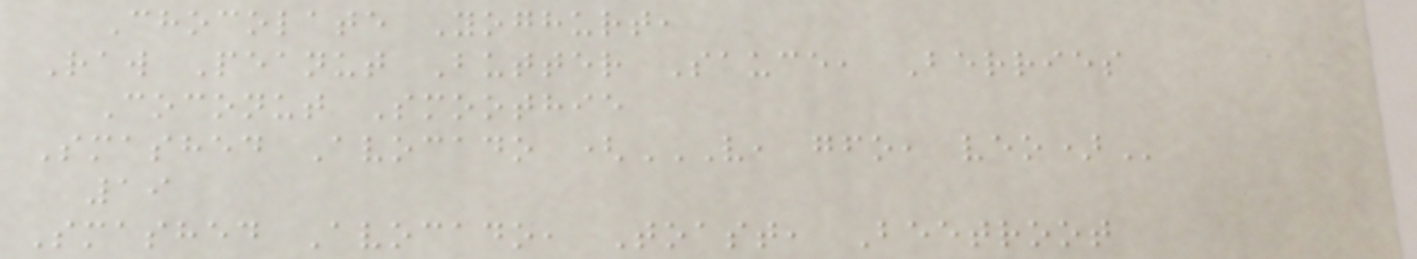Chocolate Yoghurt,
Raw Peanut Butter Sauce, Berries
Coconut Smoothie
Smashed Avocado (V, GFO, VEO)
19
Smashed Avocado, Toast, Beetroot
